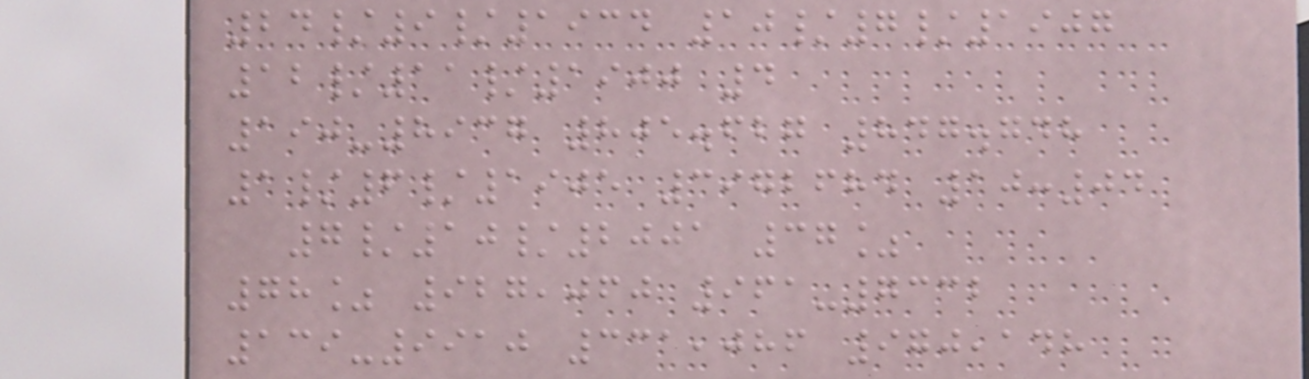24/9/1934 10/7/1907
12/11/1900 4
190-8937 805.627 847.748
1/6/1905 3972684 10:04
7/10/2001 37%
78% 927,060 961-7332
139-9910 331,086 970,148
